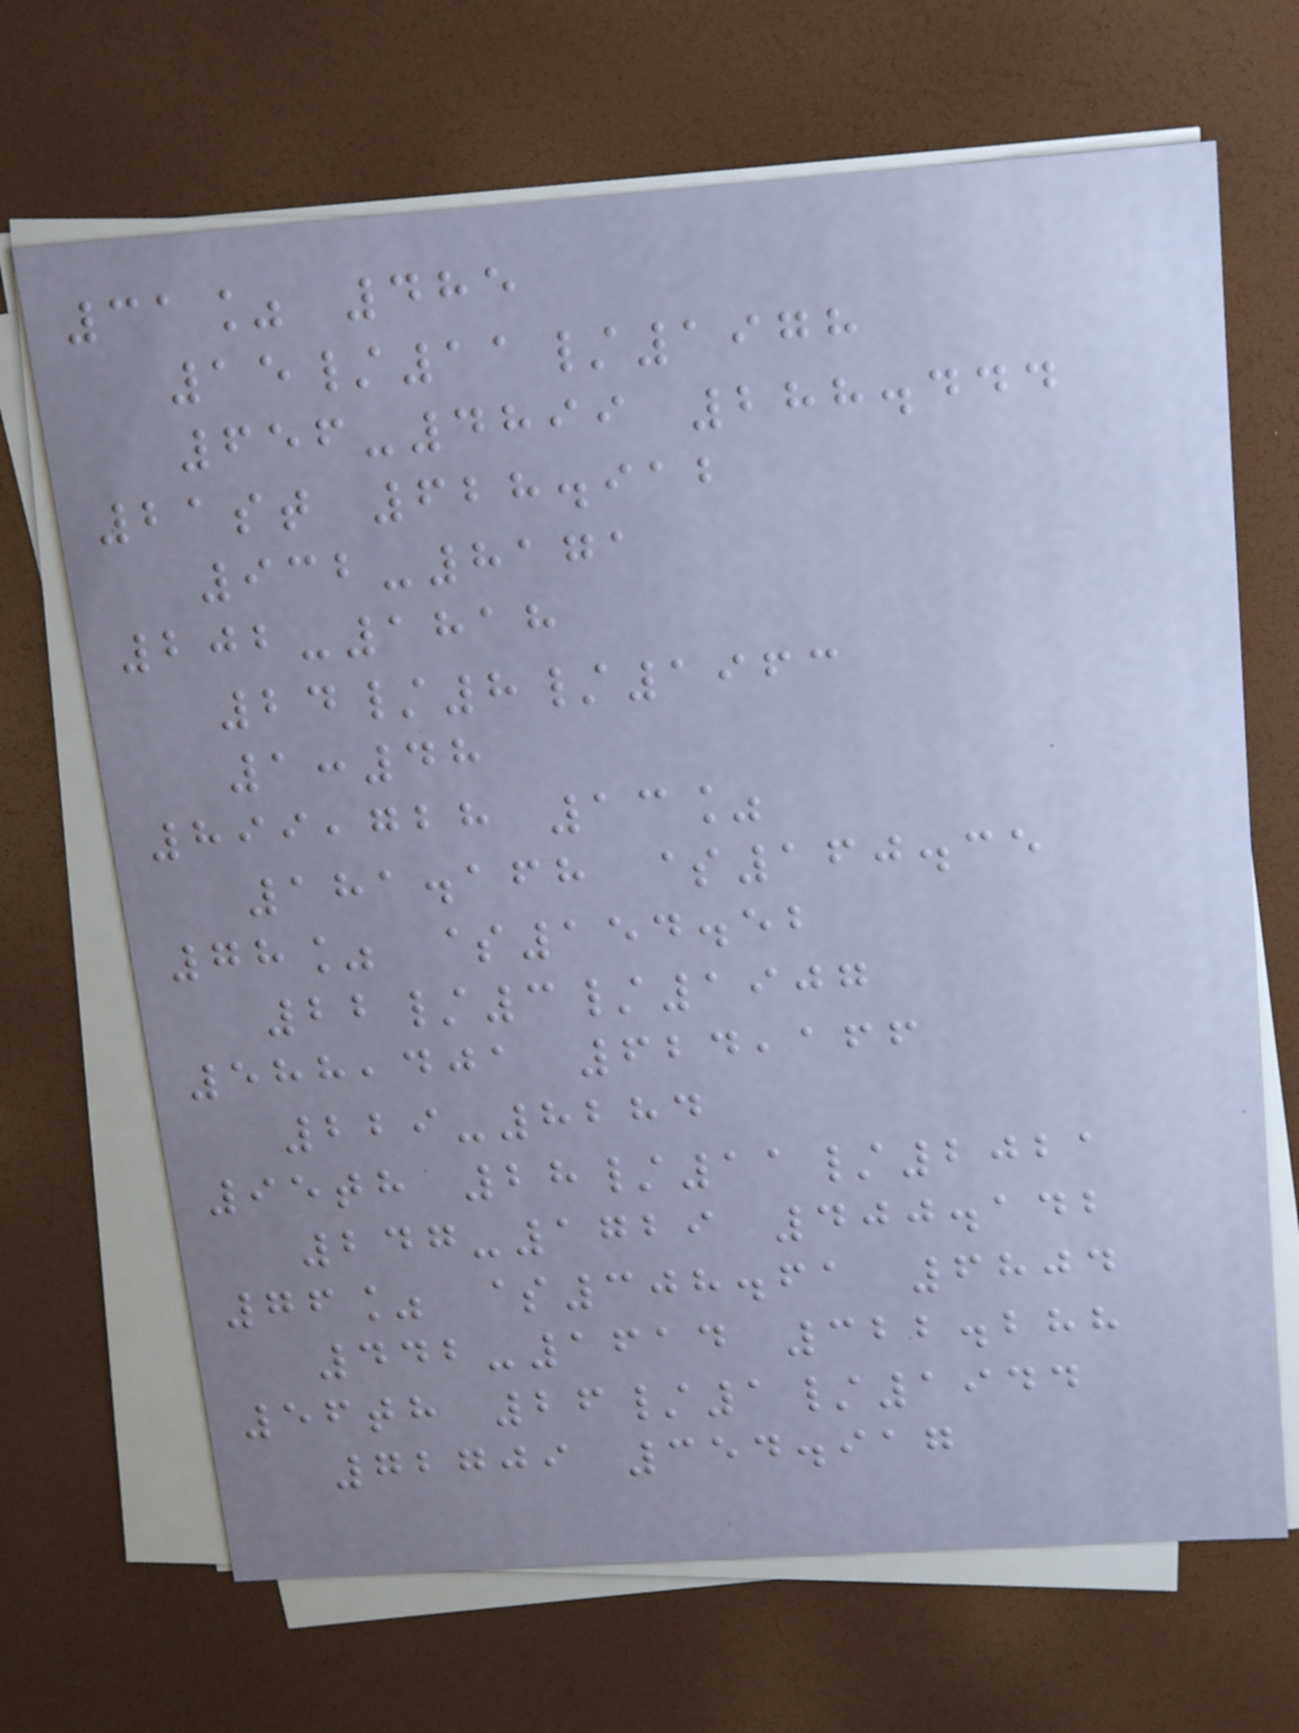31% 485
15/11/1978
656-4899 288.444
21st 628.912
932-8171
202-1818
24/8/1963
1:48
899,728 13%
181.168 $160.35
78% $154.52
22/3/1907
588,401 624,166
229-8284
95th 28/11/2021
247-1729 400.142
76% $308.61 6804
442-1614 322.288
56th 26/1/1944
72709 354.917
